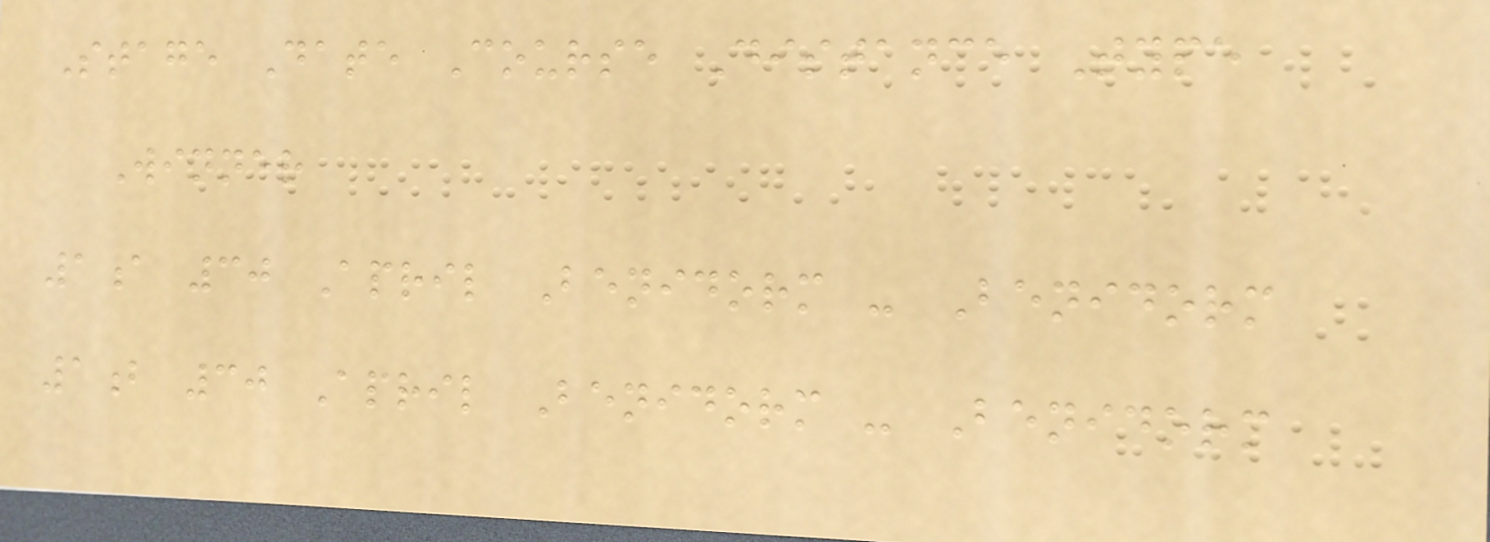Stage Date Course Distance Type
Winner
1a 30 April Benidorm - Benidorm
1b 30 April Benidorm - Benidorm
